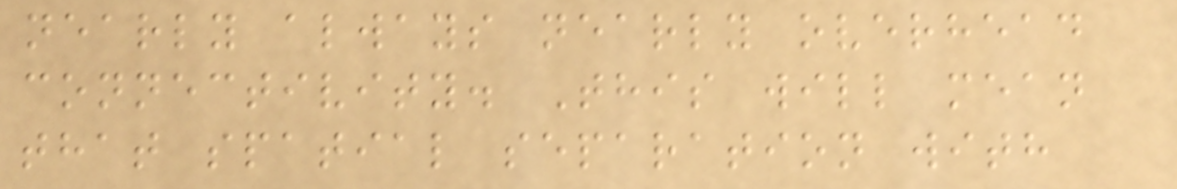nearly always nearly overhead
connectivity. This will mean
that spatial separation with
